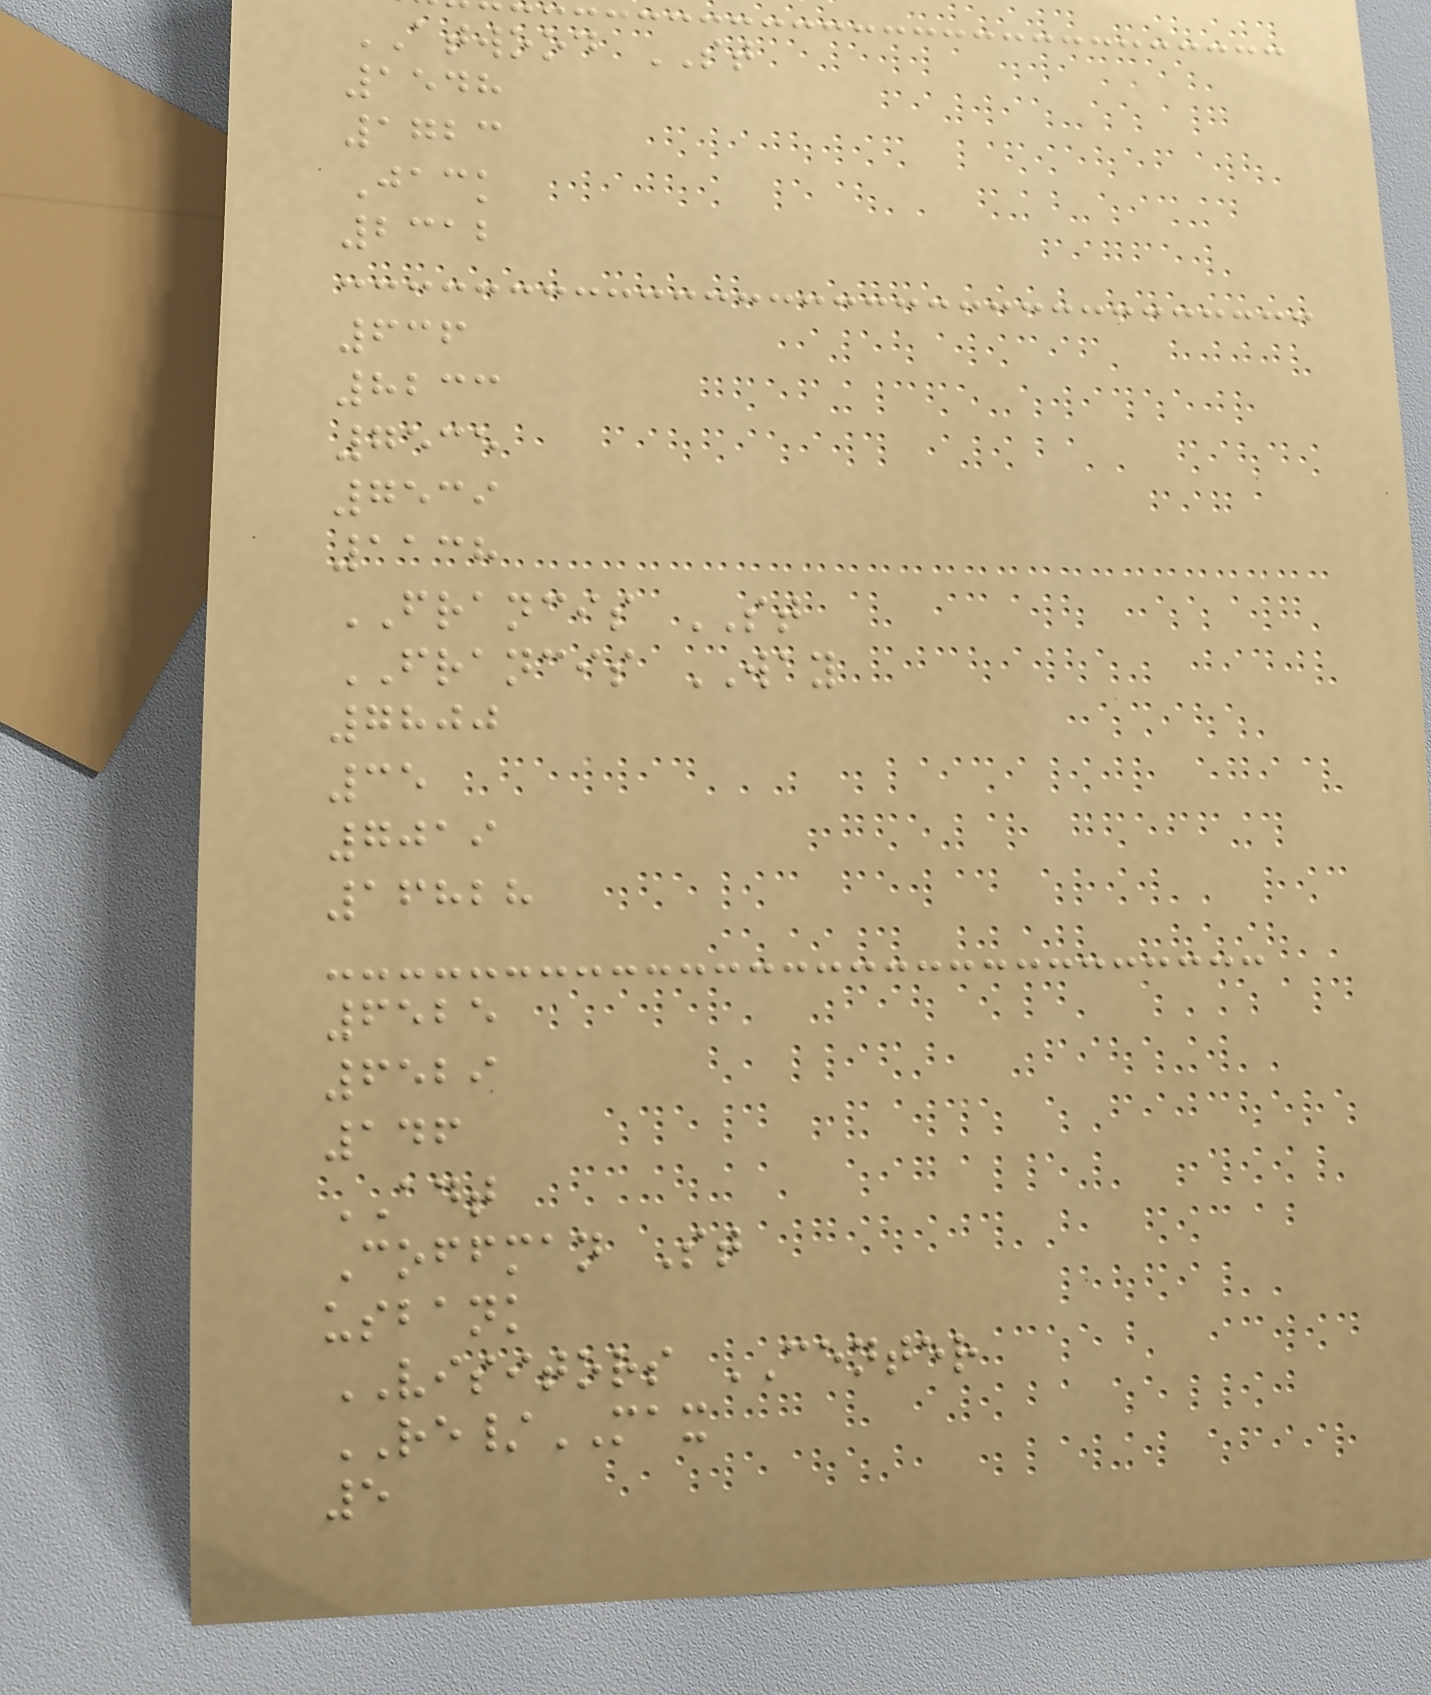ATWOOD ST
1548
1723
Jack
2312
636
8233
7535
7539
1138
FRANCIS ST
FRANCIS WAY
7800
35
7019
16828
6525
6529
146
ADT
Coffman St
usbank
VISITORS CENTER
RE/MAX
5
